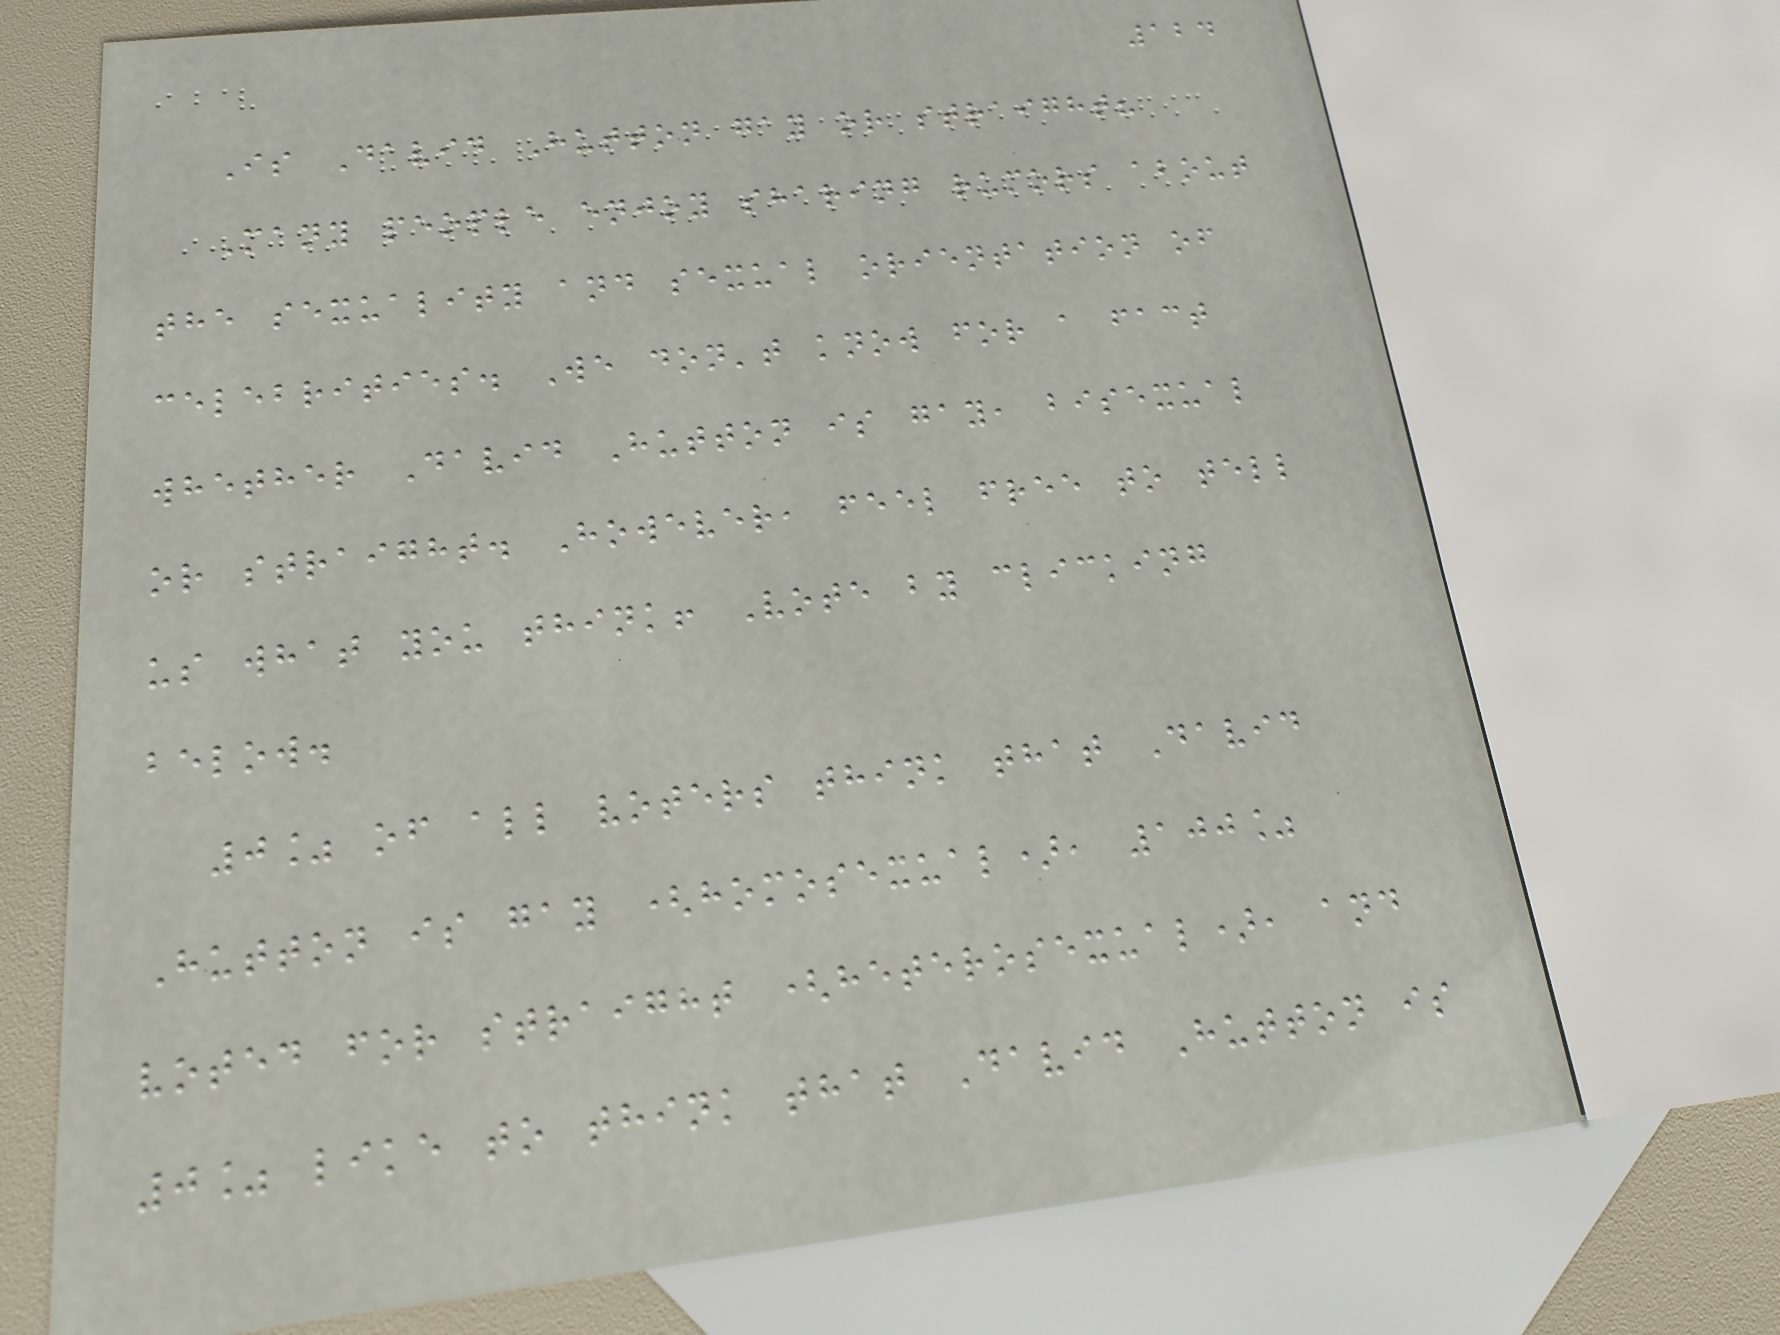124
Is David Hutton gay or straight?
Many people enjoy sharing rumors about
the sexuality and sexual orientation of
celebrities. We don't know for a fact
whether David Hutton is gay, bisexual
or straight. However, feel free to tell
us what you think! Vote by clicking
below.
0% of all voters think that David
Hutton is gay (homosexual), 100%
voted for straight (heterosexual), and
0% like to think that David Hutton is
